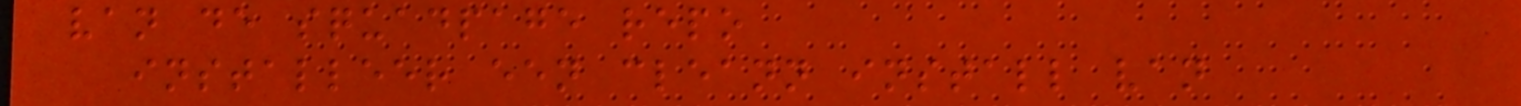van de squadpage repo
installeer een cleann install van
